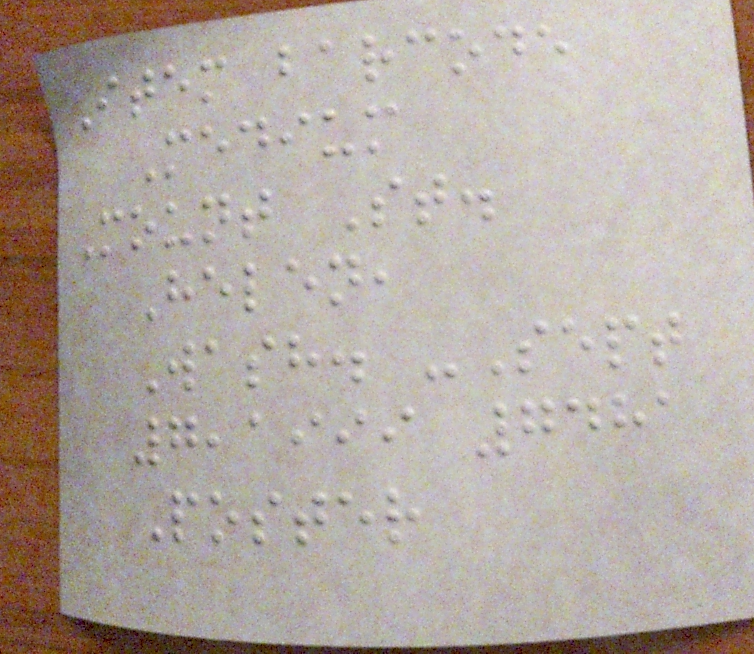Item barcode
Medium
Mount St.
Helen,
Wash. -Sept
7,1999 7481
Poster
